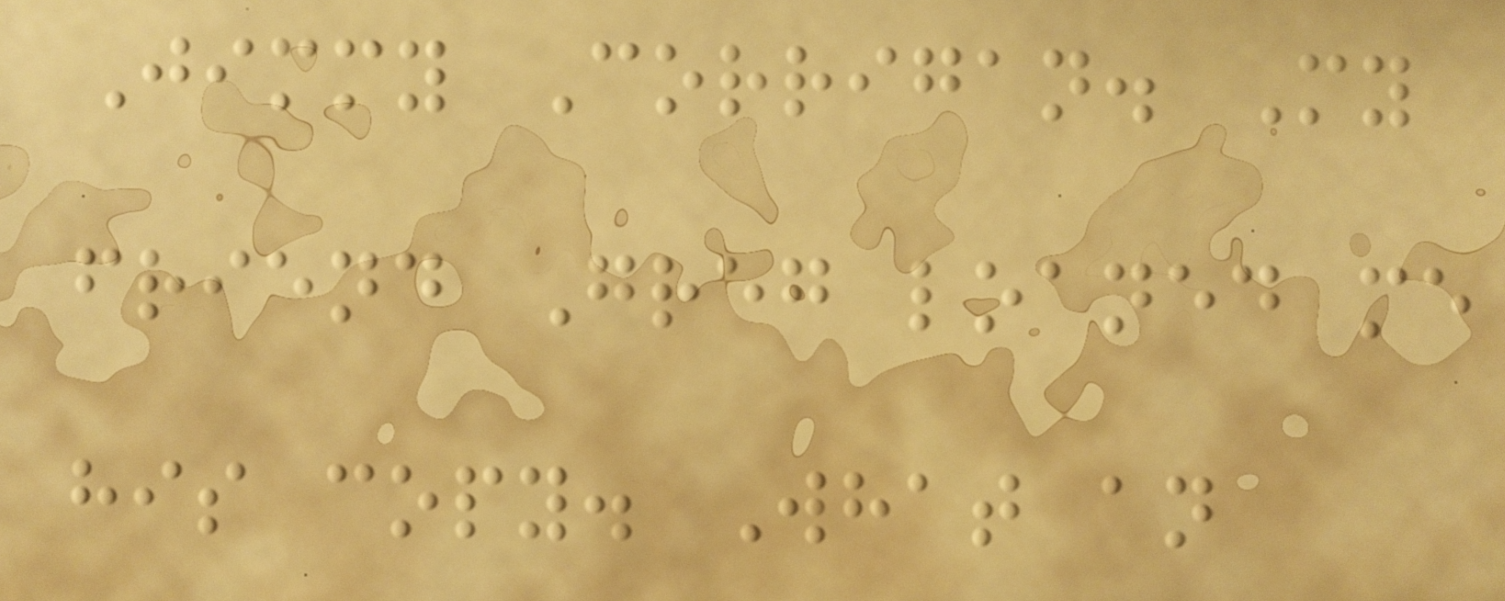Jimmy Corrigan. My
friend Greg loaned me
his copy. What an
